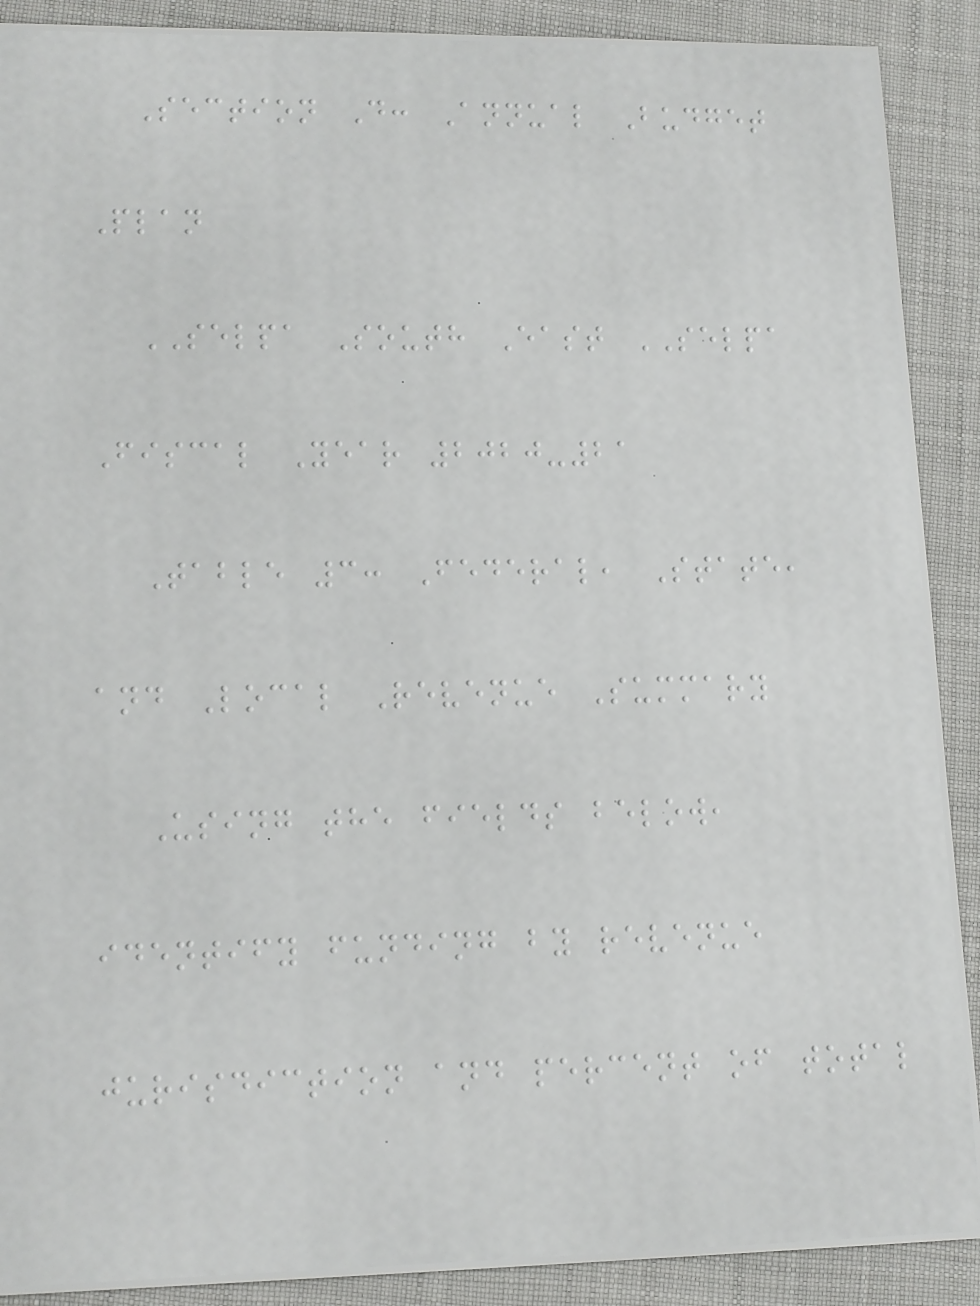Section D: Annual Budget
Plan
SELPA South East SELPA
Fiscal Year 2020-21
Table 3: Federal, State,
and Local Revenue Summary
Using the fields below,
identify funding by revenue
jurisdiction and percent of total
